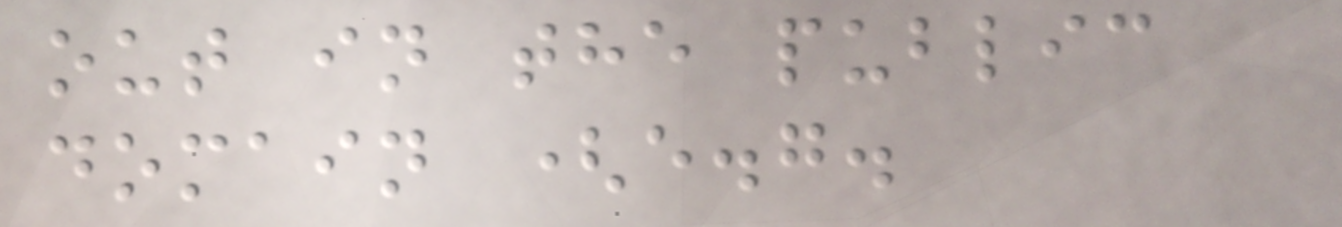out in the public
domain (e.g.
